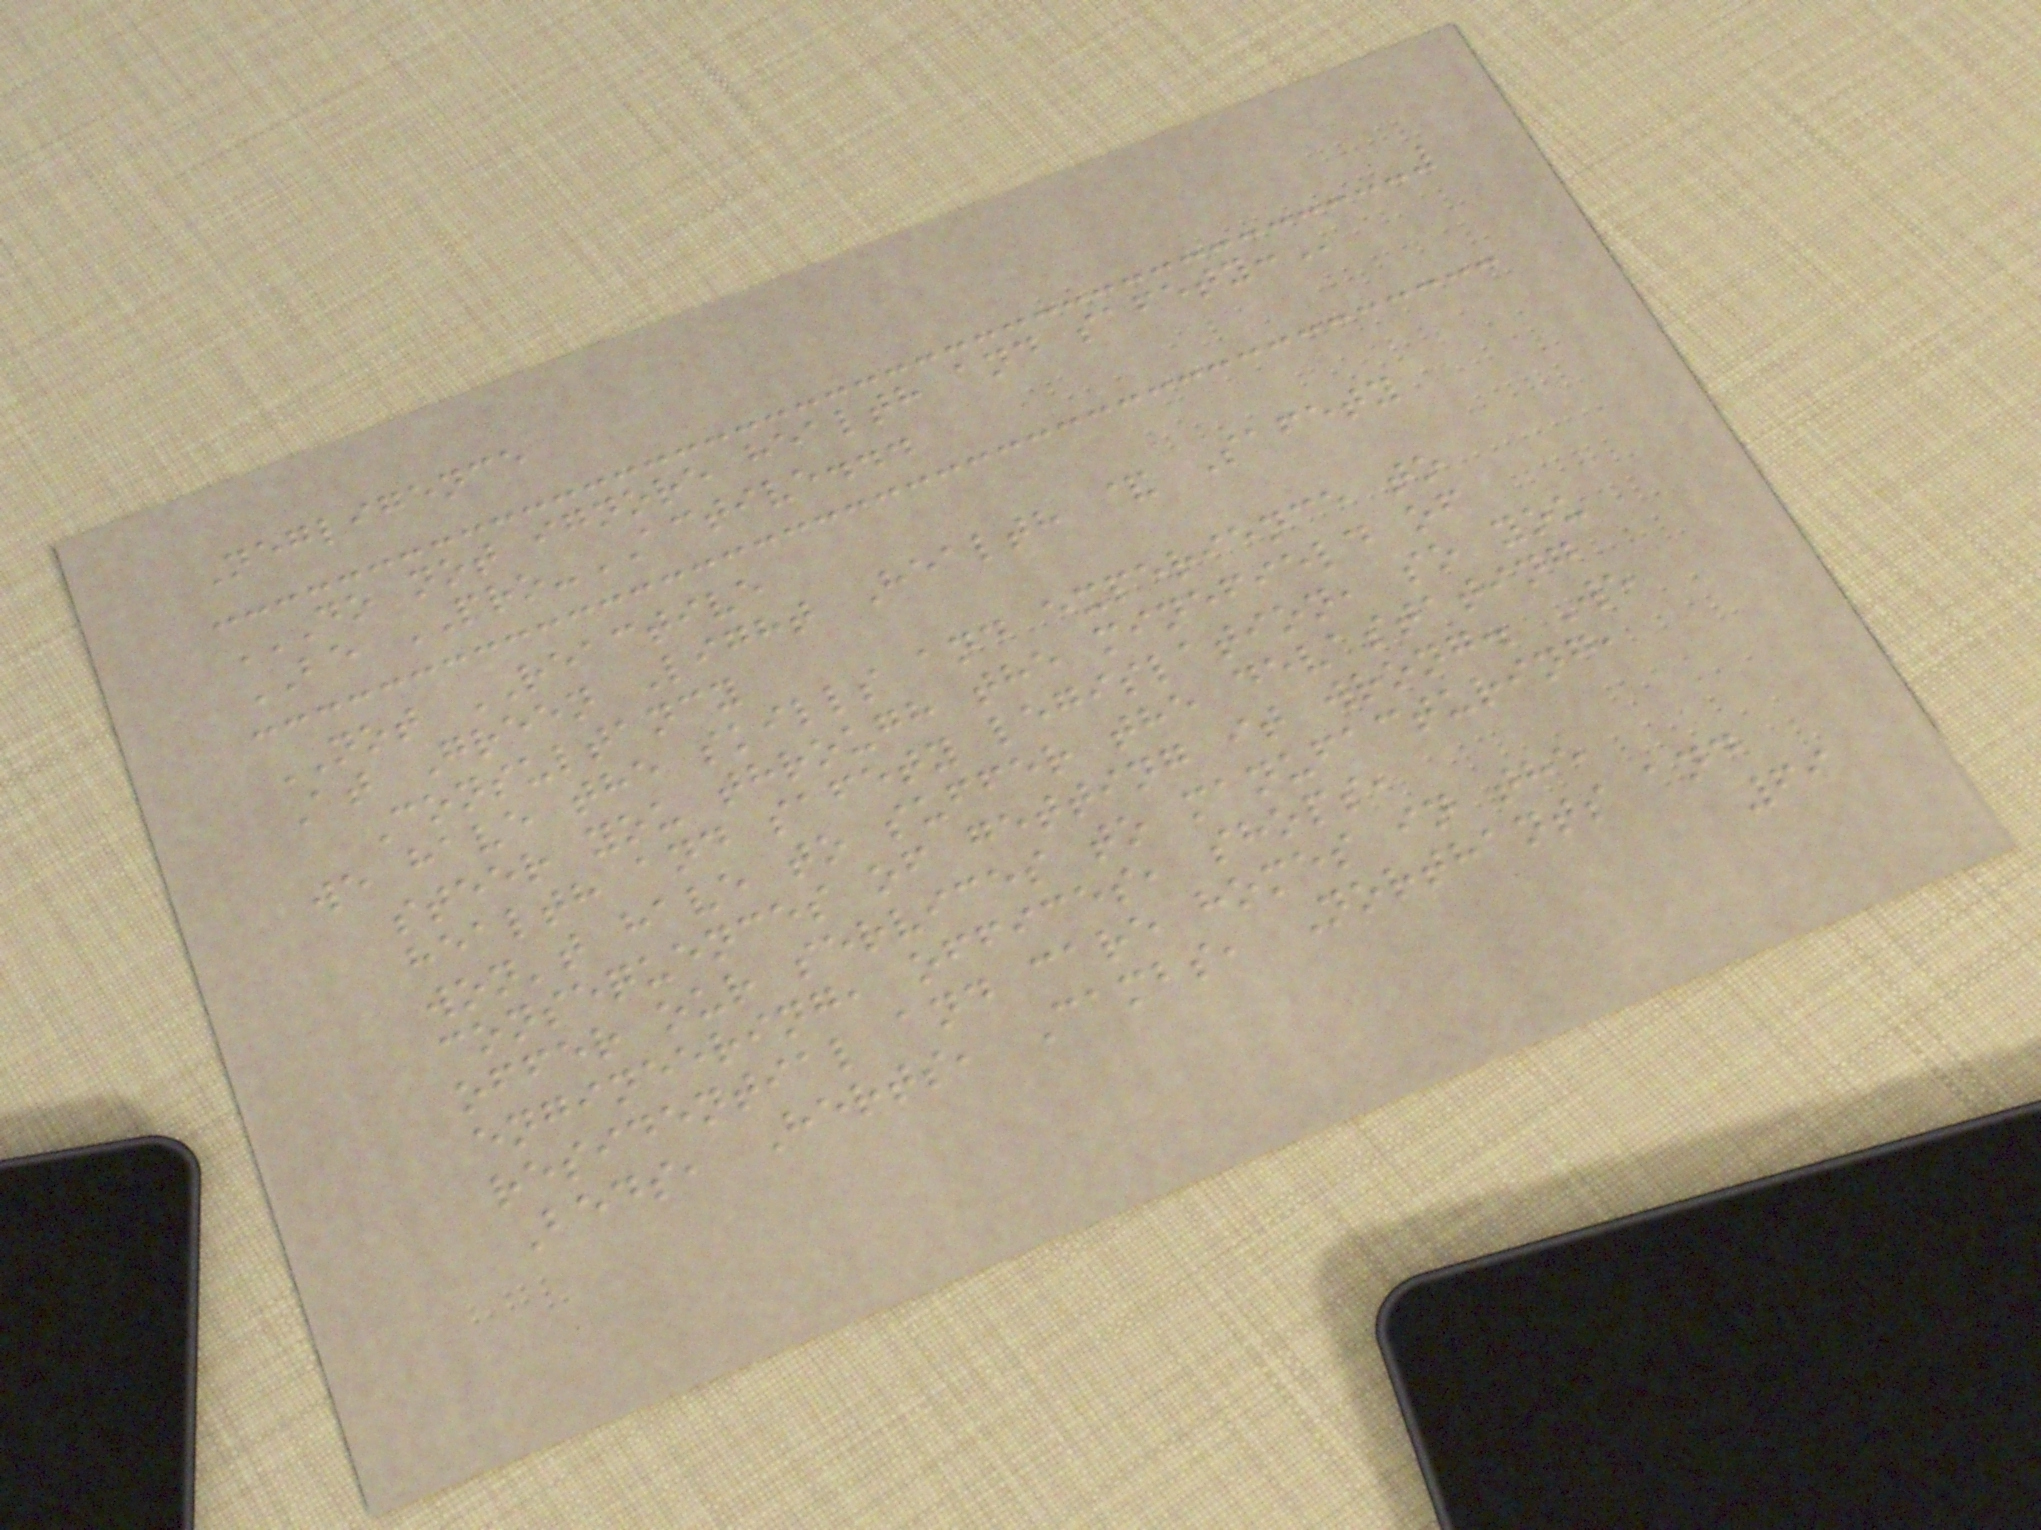Negligence
DO NOT IGNORE HEALTH AND SAFETY:
BE PRO-ACTIVE...
NOT REACTIVE
At Green Light Health & Safety
Consultancy
we have the skills and experience to
steer you through the minefield of
health and safety legislation, so you
won't have to suffer the devastating
consequences of getting it wrong. We
offer our services to manufacturing,
engineering, offices, shops,
residential and care homes in the
Beds, Herts, Cambs, Northants and
69
